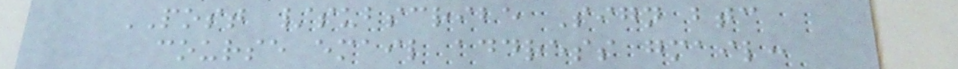POST /subscribe Sign btc
course email address gmail:
